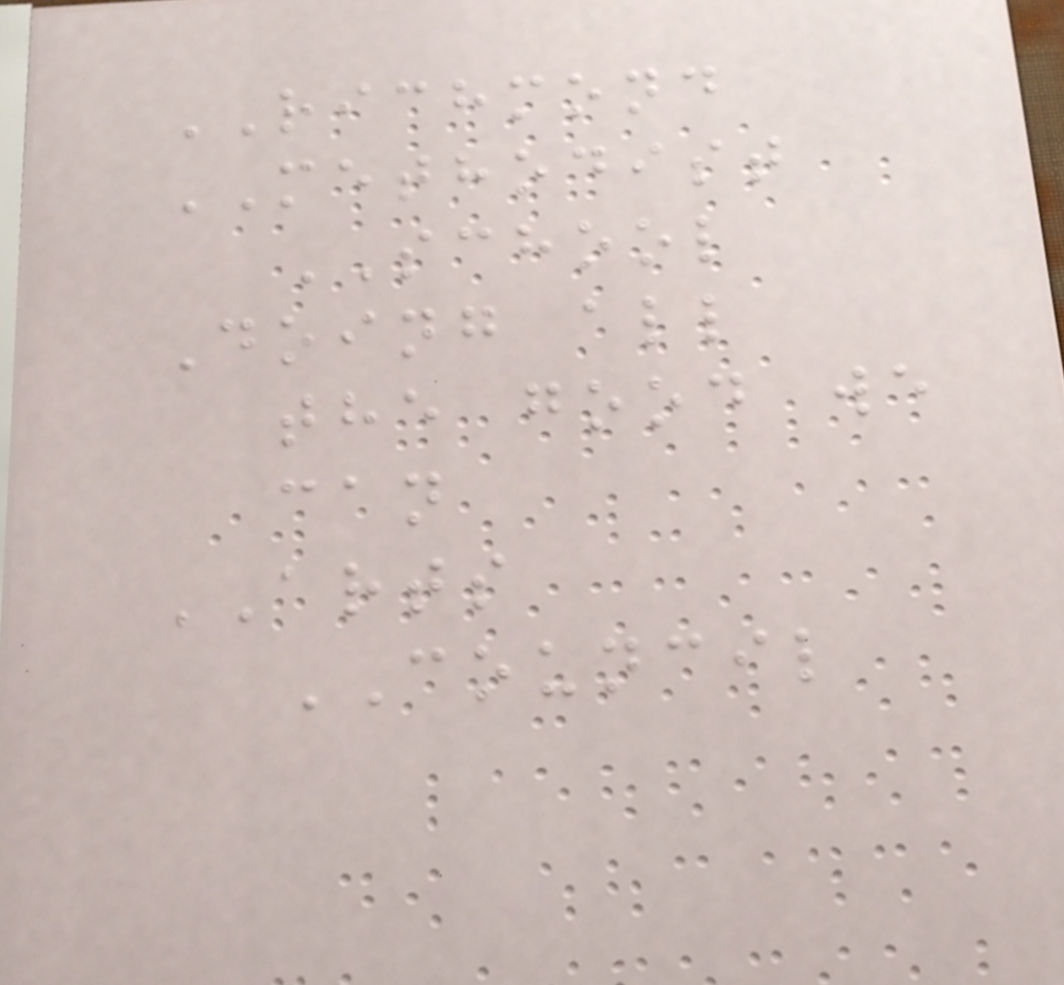RICHMOND
METHODIST
SCHOOL
Doing all
the good we
can
ARTS
COUNCIL
